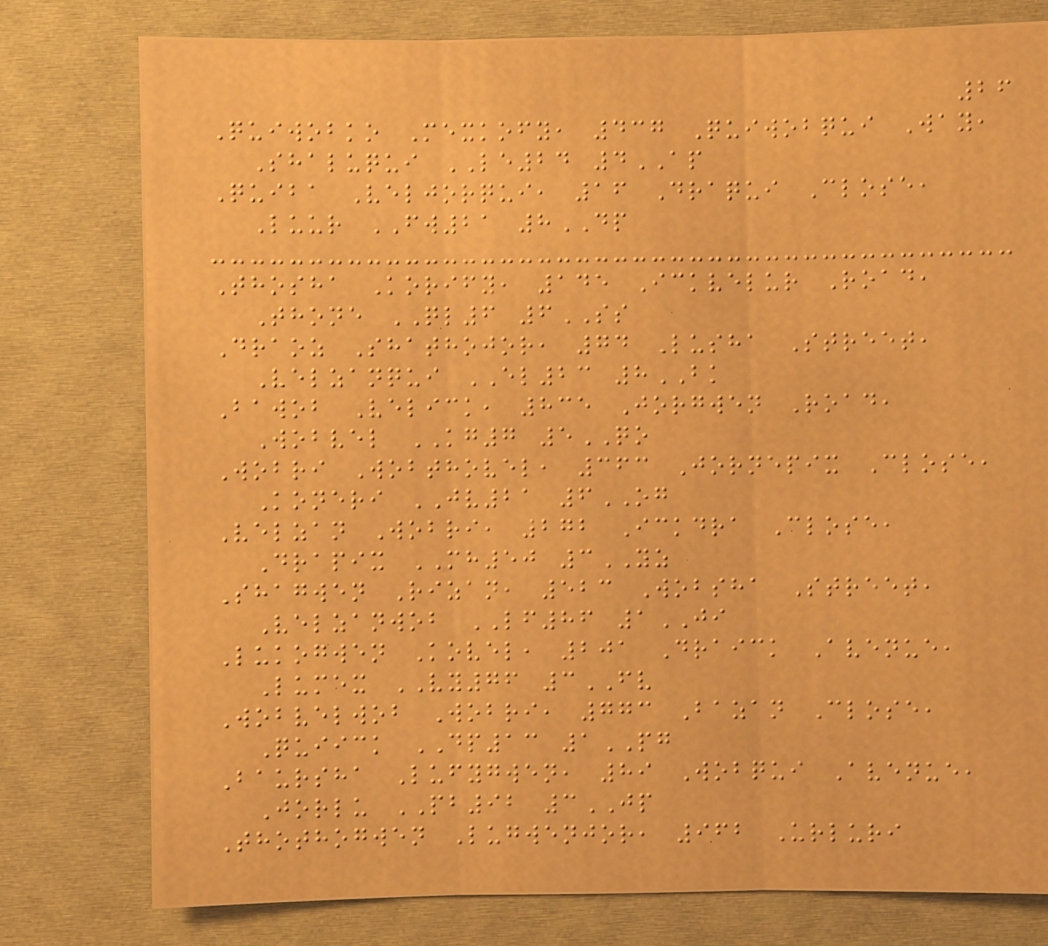26
Quiwobko Mexkofy, 437 Quiwobqui Way,
Shaluqui LE24 4AP
Quiba Veljorqui, 16 Draqui Close,
Luur FW21 8DP
Thosha Korify, 145 Ickvelur Road,
Thone QL6 6SS
Draoz Shathojor, 74 Lusha Street,
Velzanqui EL23 8BK
Bawob Velick, 835 Jorgwen Road,
Wobvel KG7 5QO
Wobri Wobthovel, 363 Jornepix Close,
Koneri JV21 6OG
Velzan Wobri, 272 Ickdra Close,
Drapix MH50 3YZ
Shagwen Rizan, 523 Wobsha Street,
Velzanwob LF86 1JI
Lukogwen Kovel, 201 Draick Avenue,
Lumex VY76 3FV
Wobvelwob Wobri, 773 Bazan Close,
Quiick DP13 1PG
Baursha Lufygwen, 89 Wobqui Avenue,
Jorlu PB92 3JP
Thothogwen Lugwenjor, 962 Urluri
